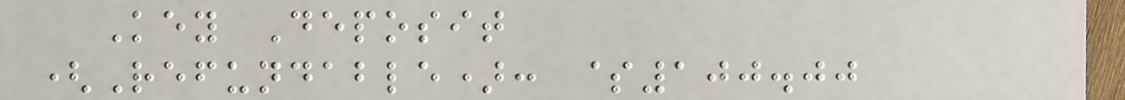Key Deposit
(Refundable): $100.00
